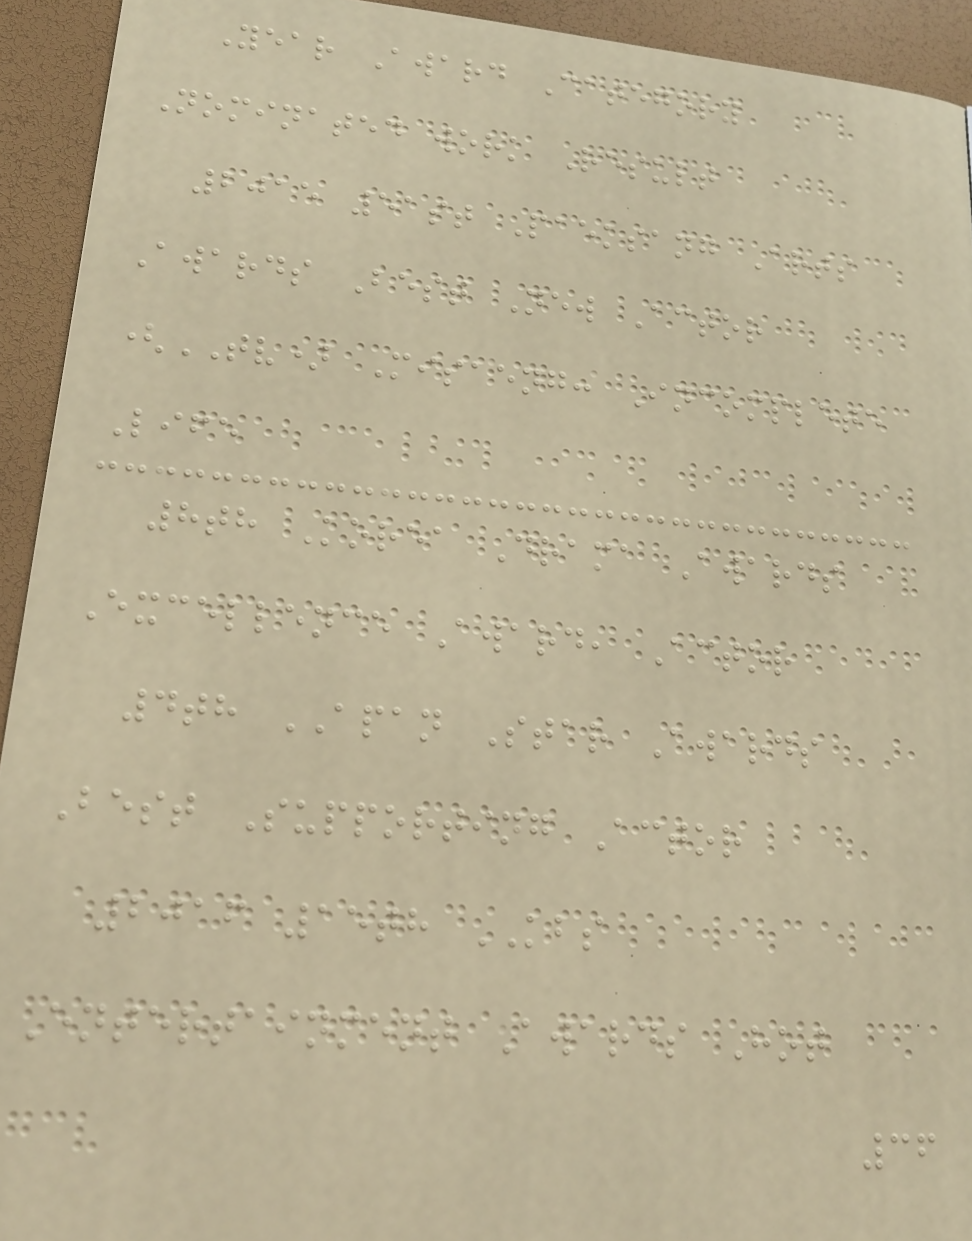Year Award Category
Nominated work Result
2015 51st Paeksang Arts
Awards Best New Actor
(TV) Misaeng: Incomplete
Life
8th Korea Drama Awards
Excellence Award, Actor
4th APAN Star Awards
Best Supporting Actor
2016 15th KBS
Entertainment Awards Hot
36
